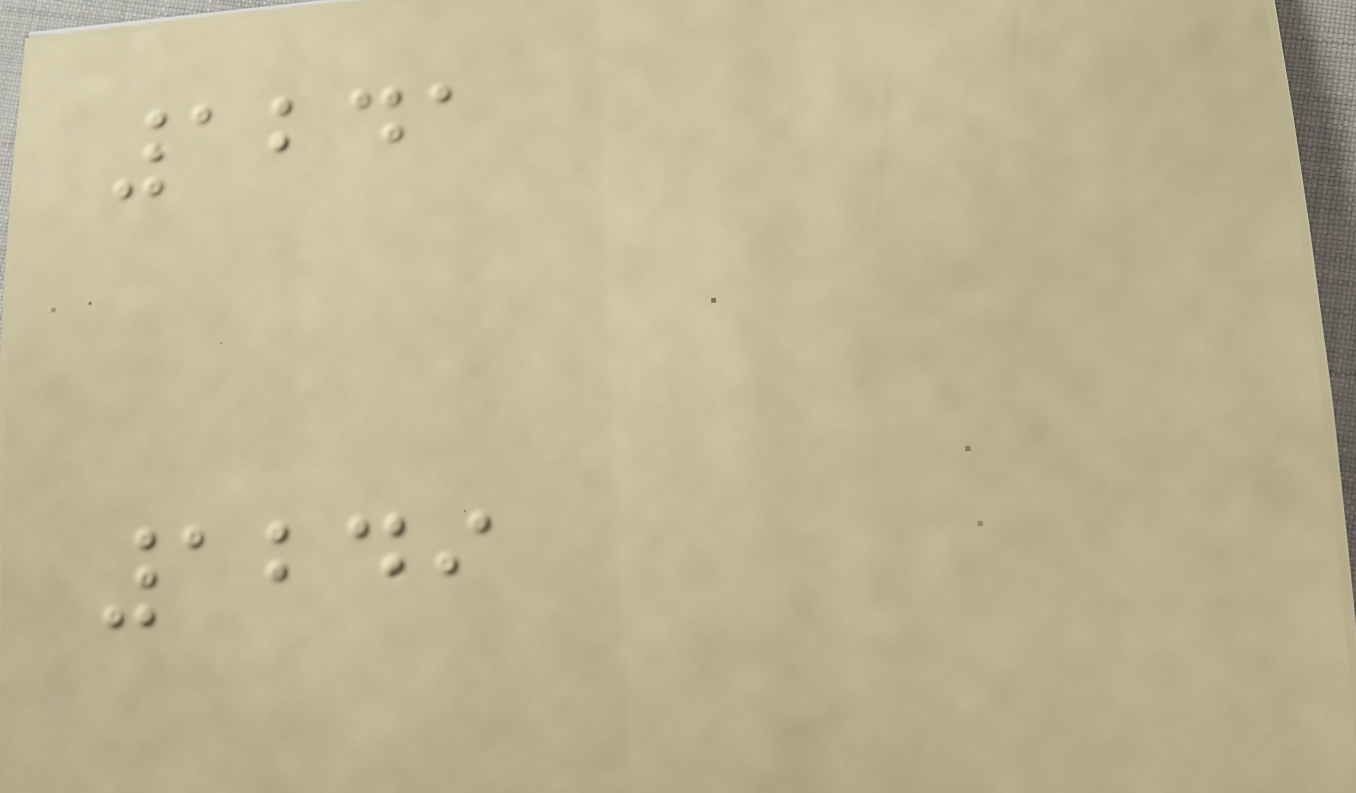1241
1249
